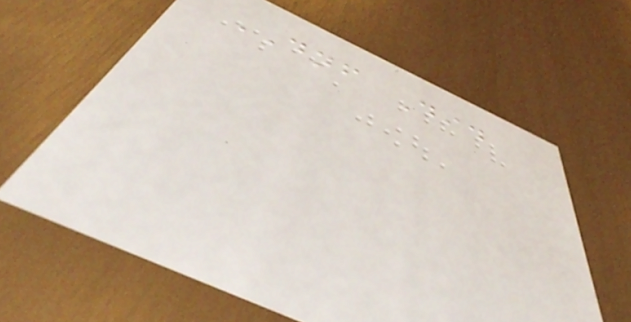DNF Did
